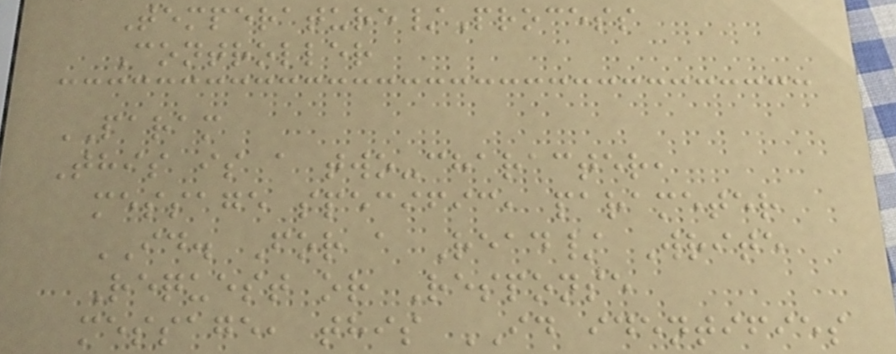Temperature/Process
Controller
PARAM
This is a two-character,
message specific, parameter
ID. For a Read/ Write
Request or Response
message, this ID identifies
